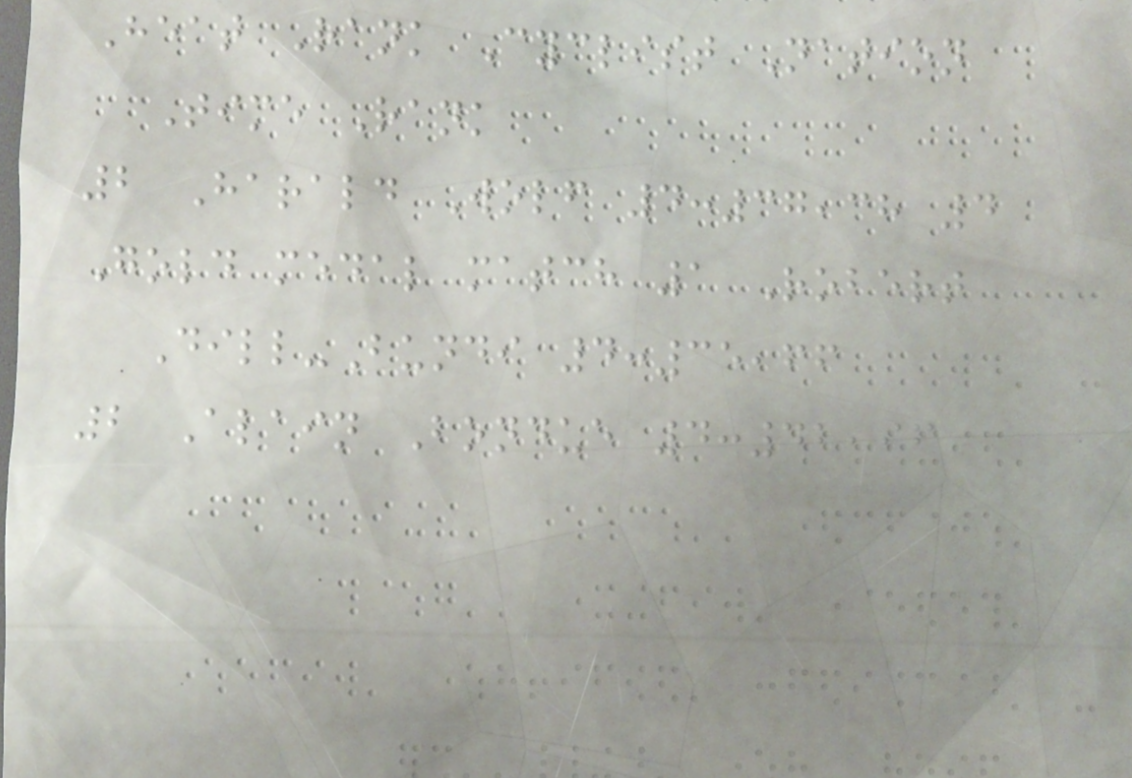Heat Rank Cyclist Nation
Time Rank
2 Harald Wolf 4:37,38 4
Gold medal match 1 Robert
Dill-Bundi 4:35,66
2 Alain Bondue 4:42,96
